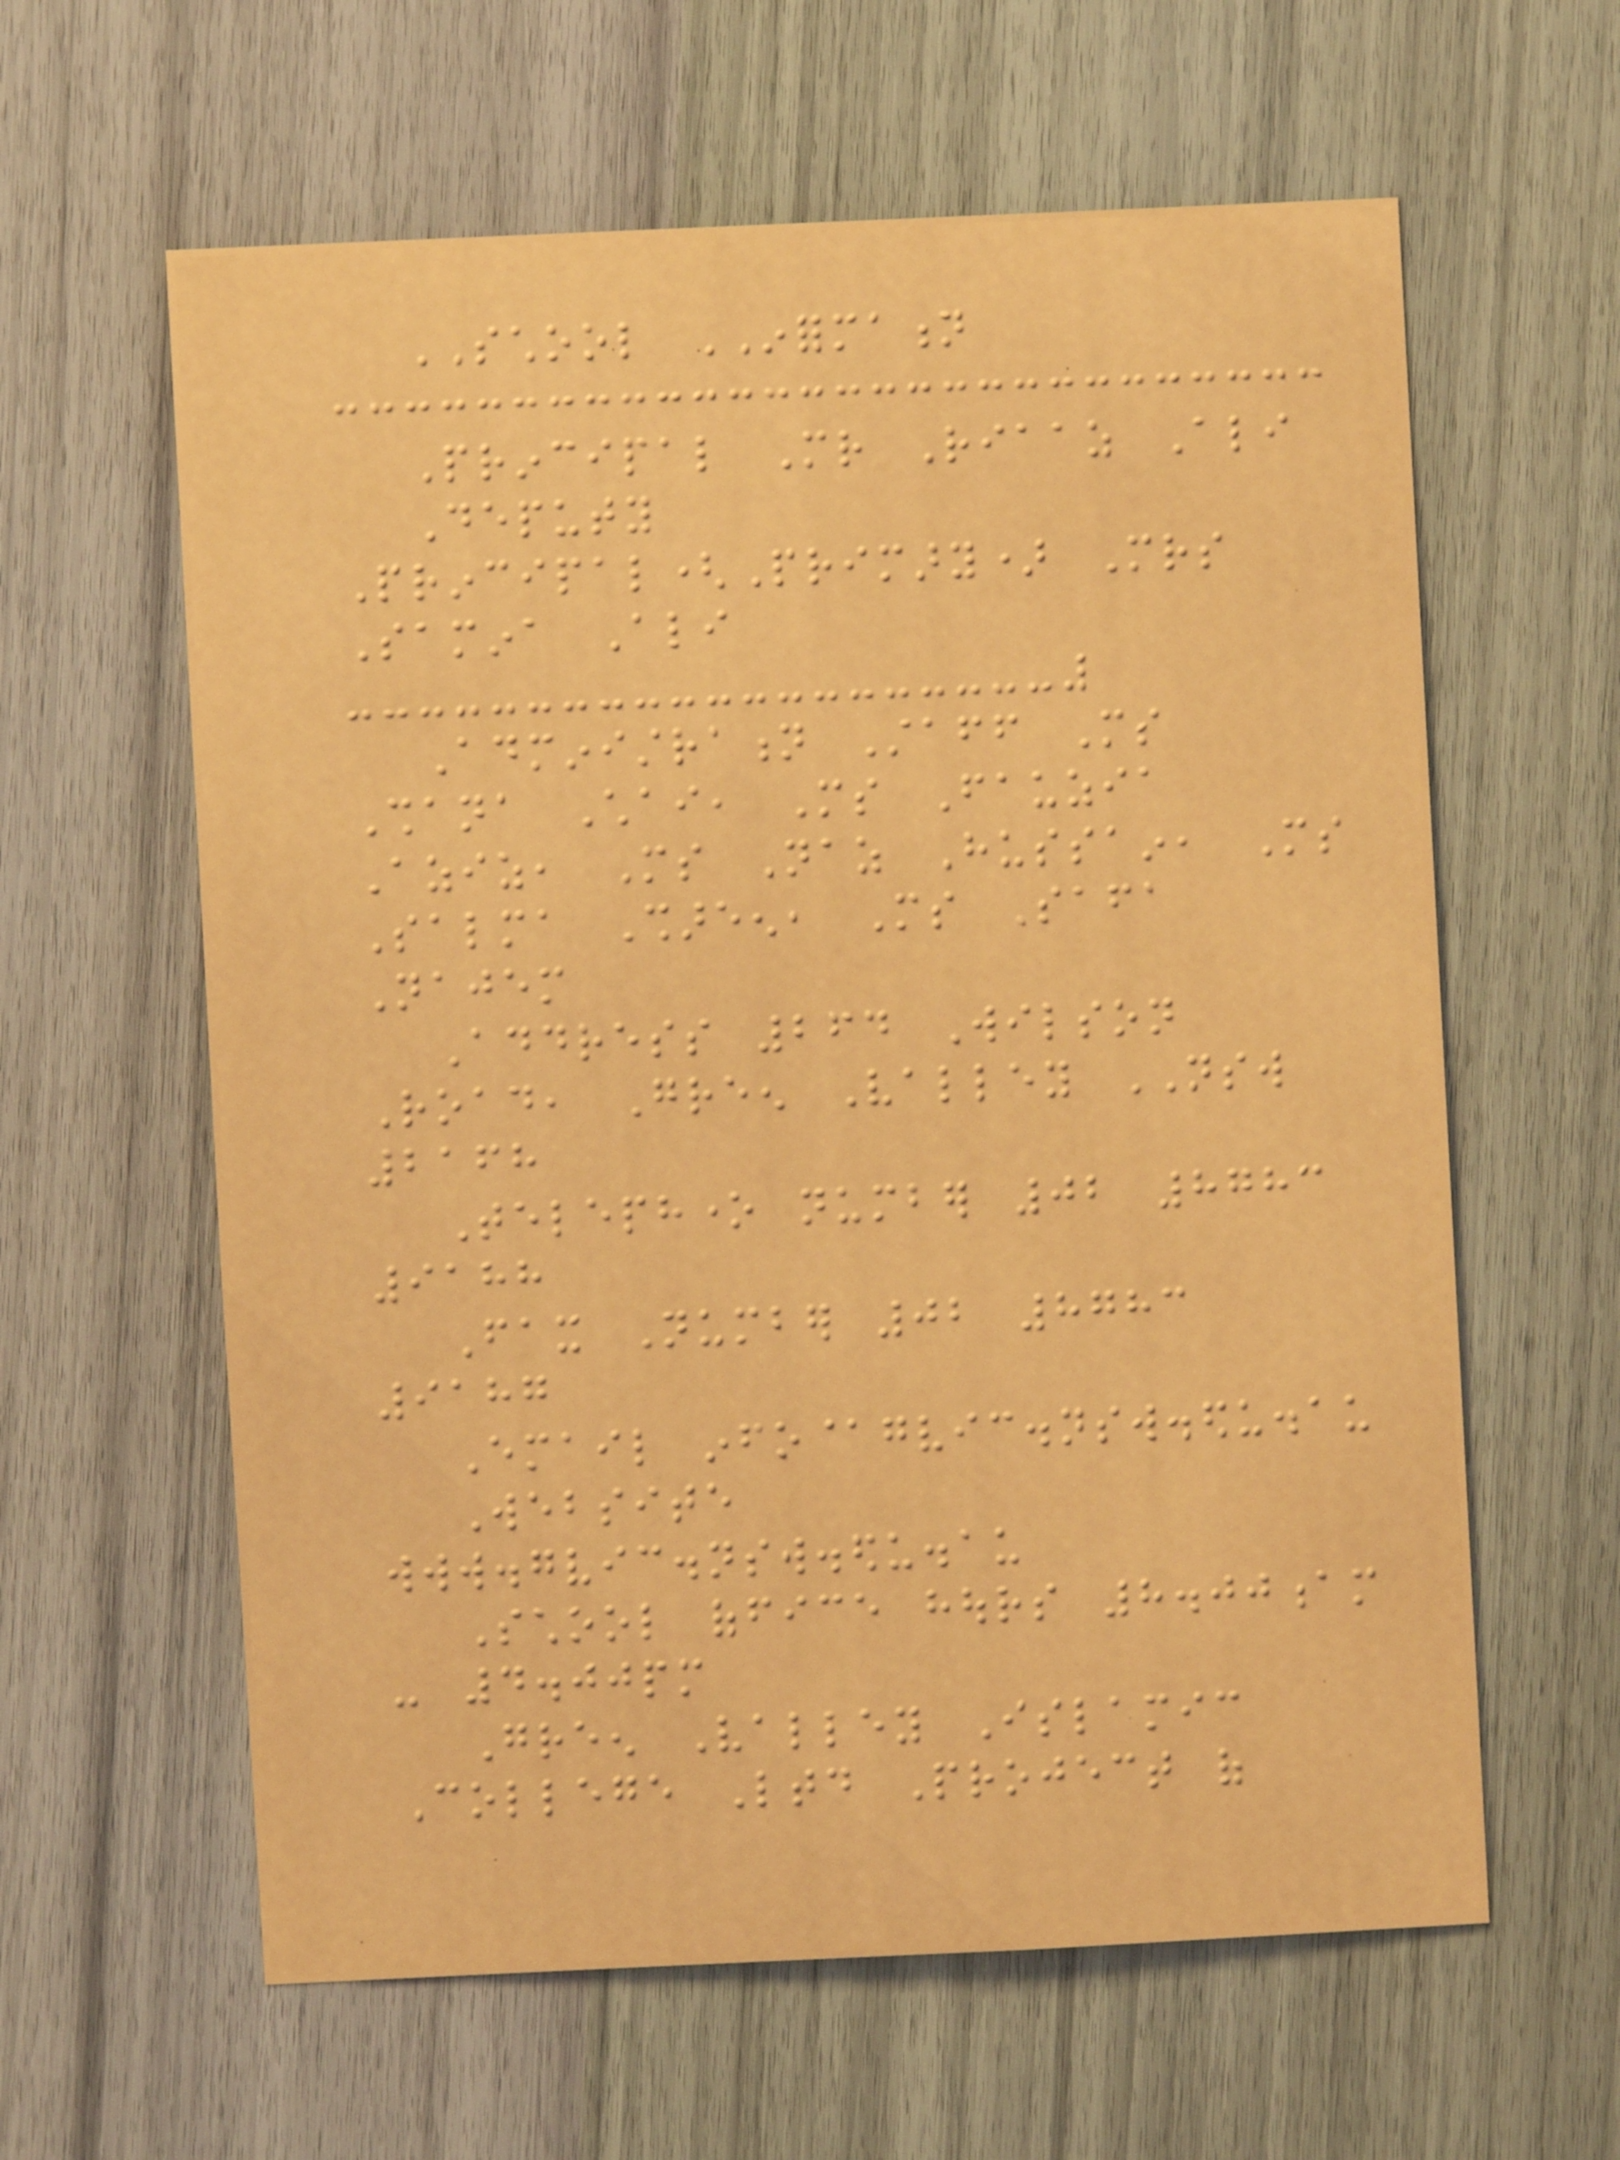SCHOOL INFORMATION
Principal Mr Riaaz Ali
Deputy
Principal(Primary) Mrs
Samina Ali
Administration Staff Ms
Shana Chai, Ms Fauzia
Aziz, Ms Naz Hussain, Ms
Salma Shareen, Ms Safa
Najem
Address 264 Wilson
Road, Green Valley NSW
2168
Telephone number 02 8783
9188
Fax Number 02 8783
9187
Email info@gvic.nsw.edu.au
Website
www.gvic.nsw.edu.au
School office hours 8.00am
- 4.00pm
Green Valley Islamic
College Ltd Project of
